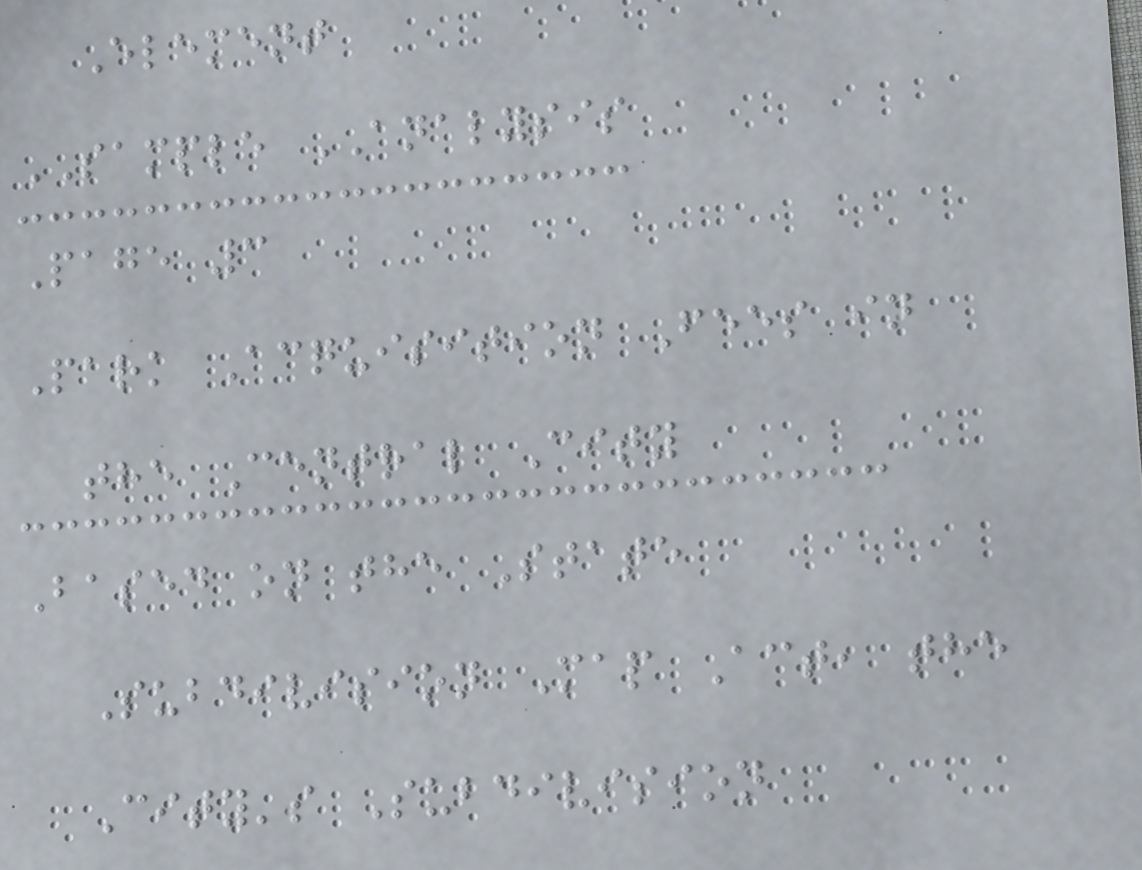Element
SAMPLE ANALYSIS
Page 3
Park Acquisition Fees in
the Central City
Based on the State
Subdivision Map Act, the
City's Subdivision
